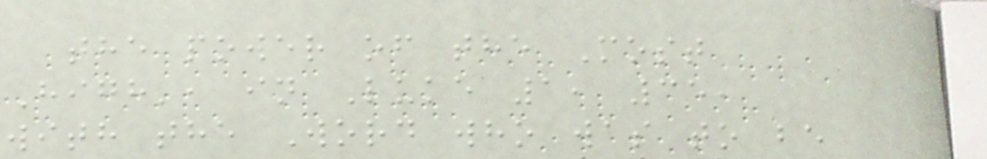the power of the Most
High', in Luke 1, 35,
with the Word who was to be
